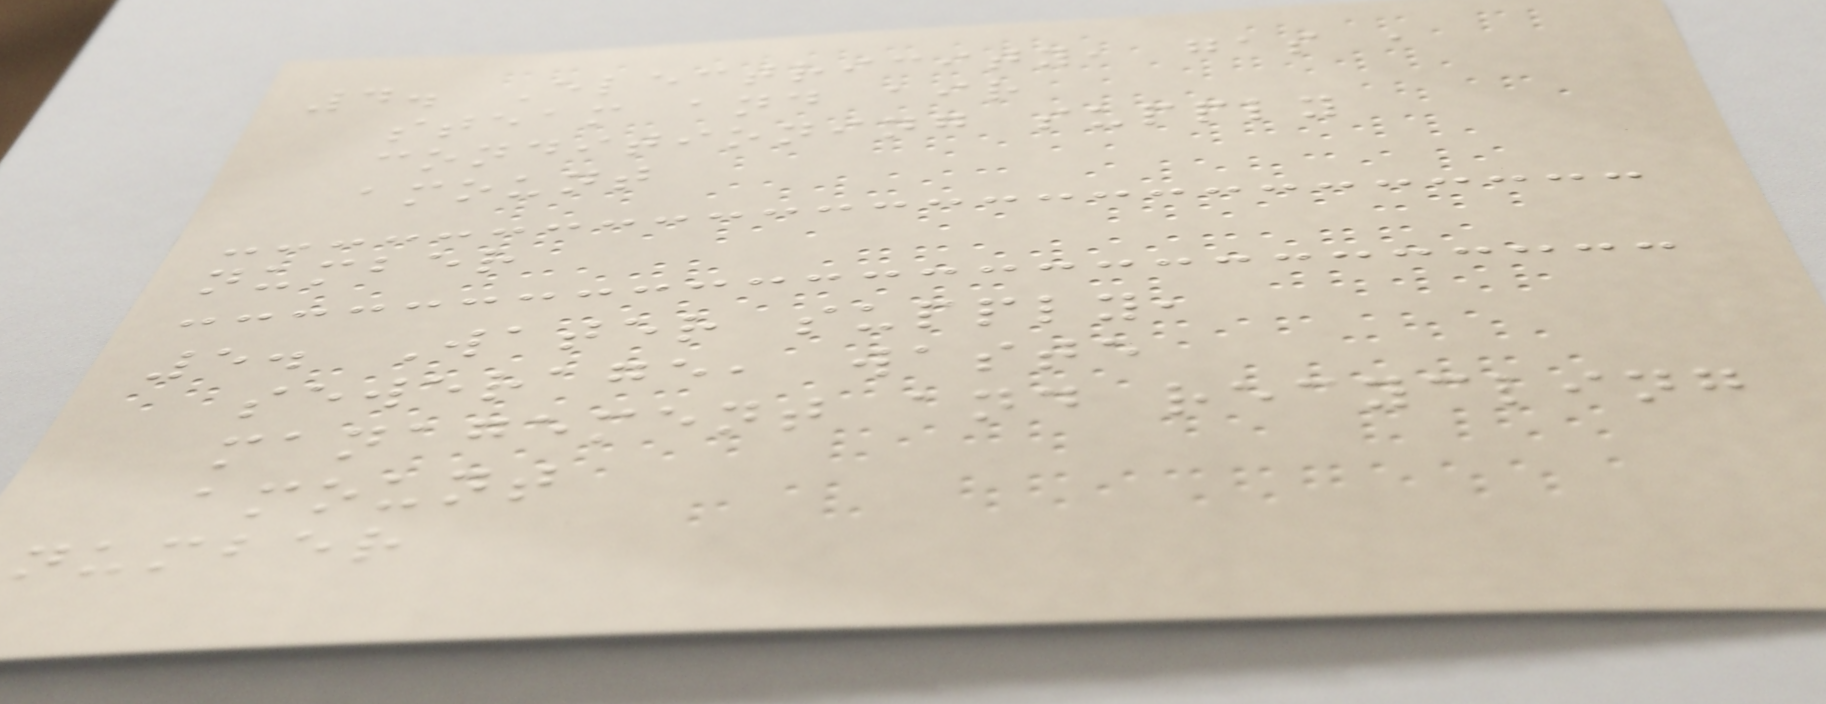4. Electricity, gas ,
steam and air
conditioning supply
amount
number
5. Water supply,
sewerage, waste
management and recycling
amount
number
